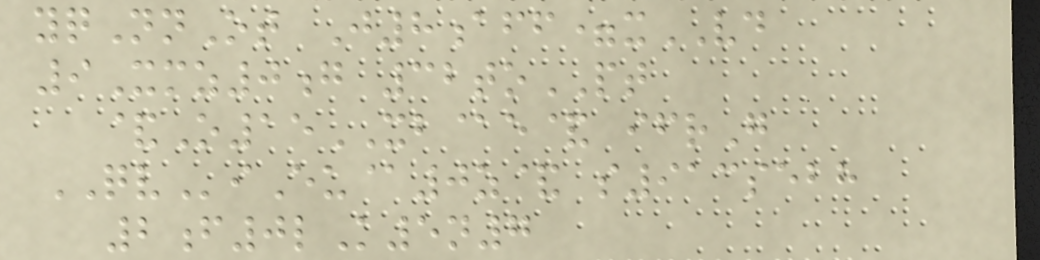yqNnOt J8aff=xVD
9Xmz0g 32toPT
&O15XB@e& ifrG
QViEu@0z& s913sebh
2f0lK5n7
